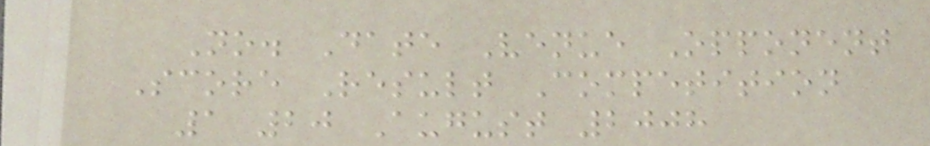No. Date Venue Opponent
Score Result Competition
1 20 August 2008
